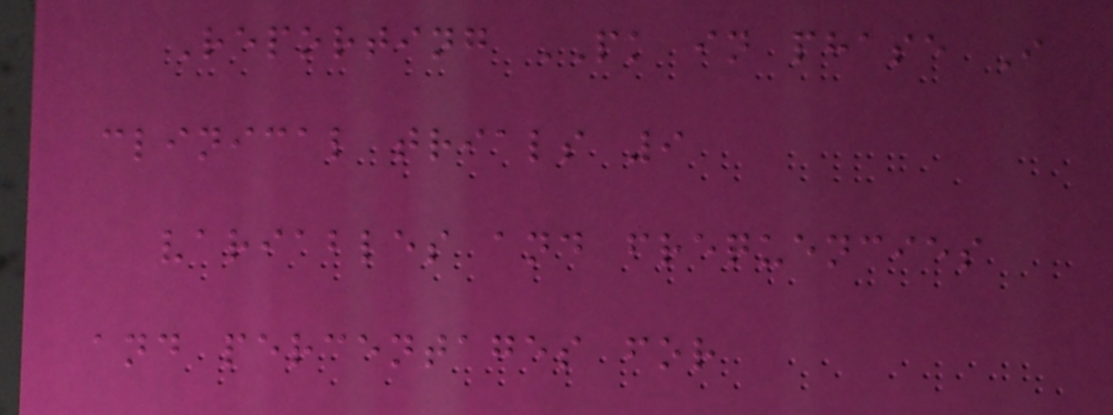Reporting PK in phase I
clinical trials 9
variables and frequencies
and percentages for
